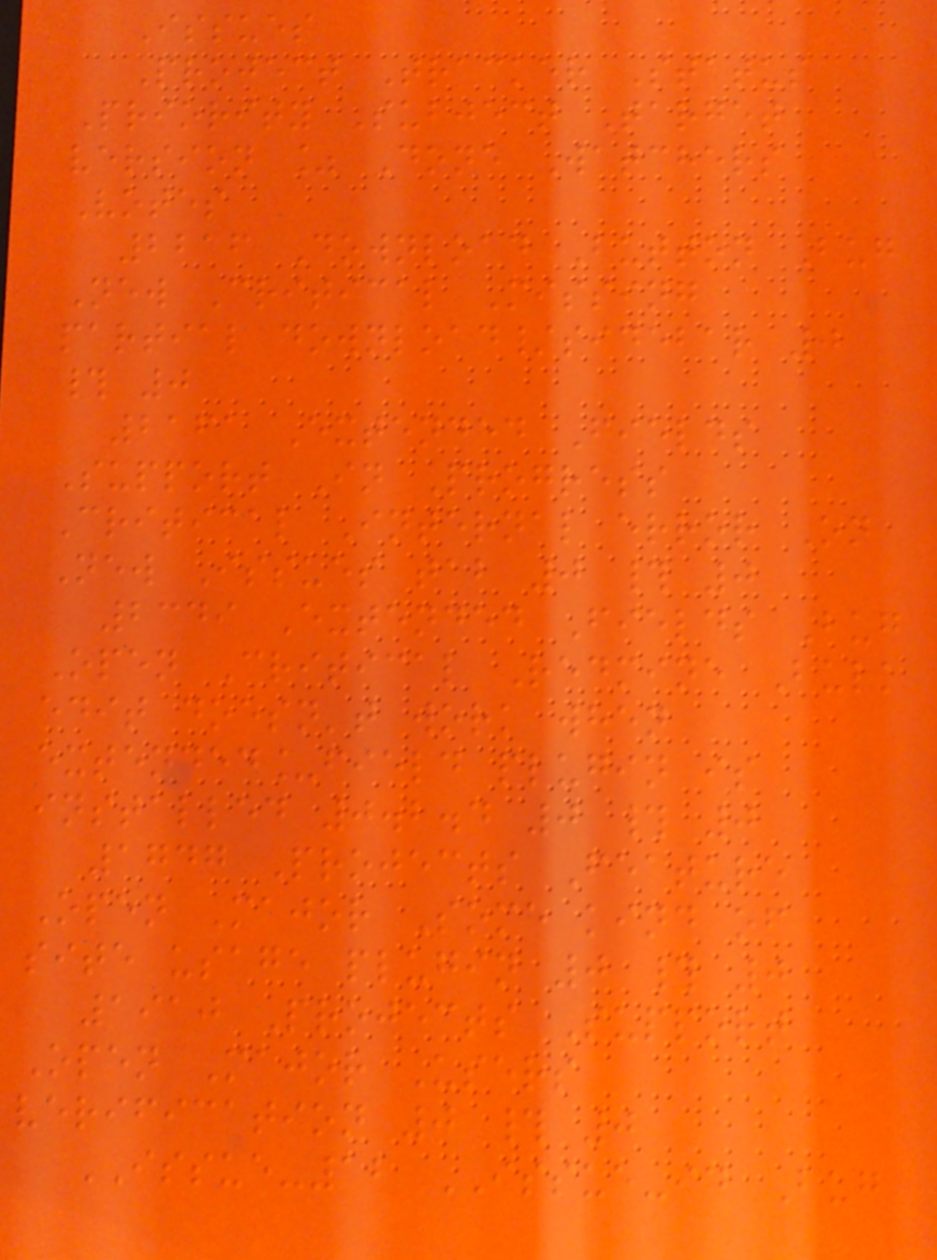Issues
Project Tracker Status
Priority Subject Target
version % Done Watchers
Votes
2216 Download Button Bug
New Critical Missing
partial download/sidebar 0
# 0
2161 Extended Fields
Support In Progress
Critical Internal error On
New Issues tab 0 # 0
2349 Extended Fields Bug
Open Critical Redmine Bulk
edit doesn't work when
extended_field plugin is
installed 0.2.4 0 # 0
1747 Projects Feature
Open Major Some kind of
site usage plugin 0 # 0
1910 Projects Support
Open Major Users
verification 0 # 0
ISSUE-12 ISSUE-id Bug
